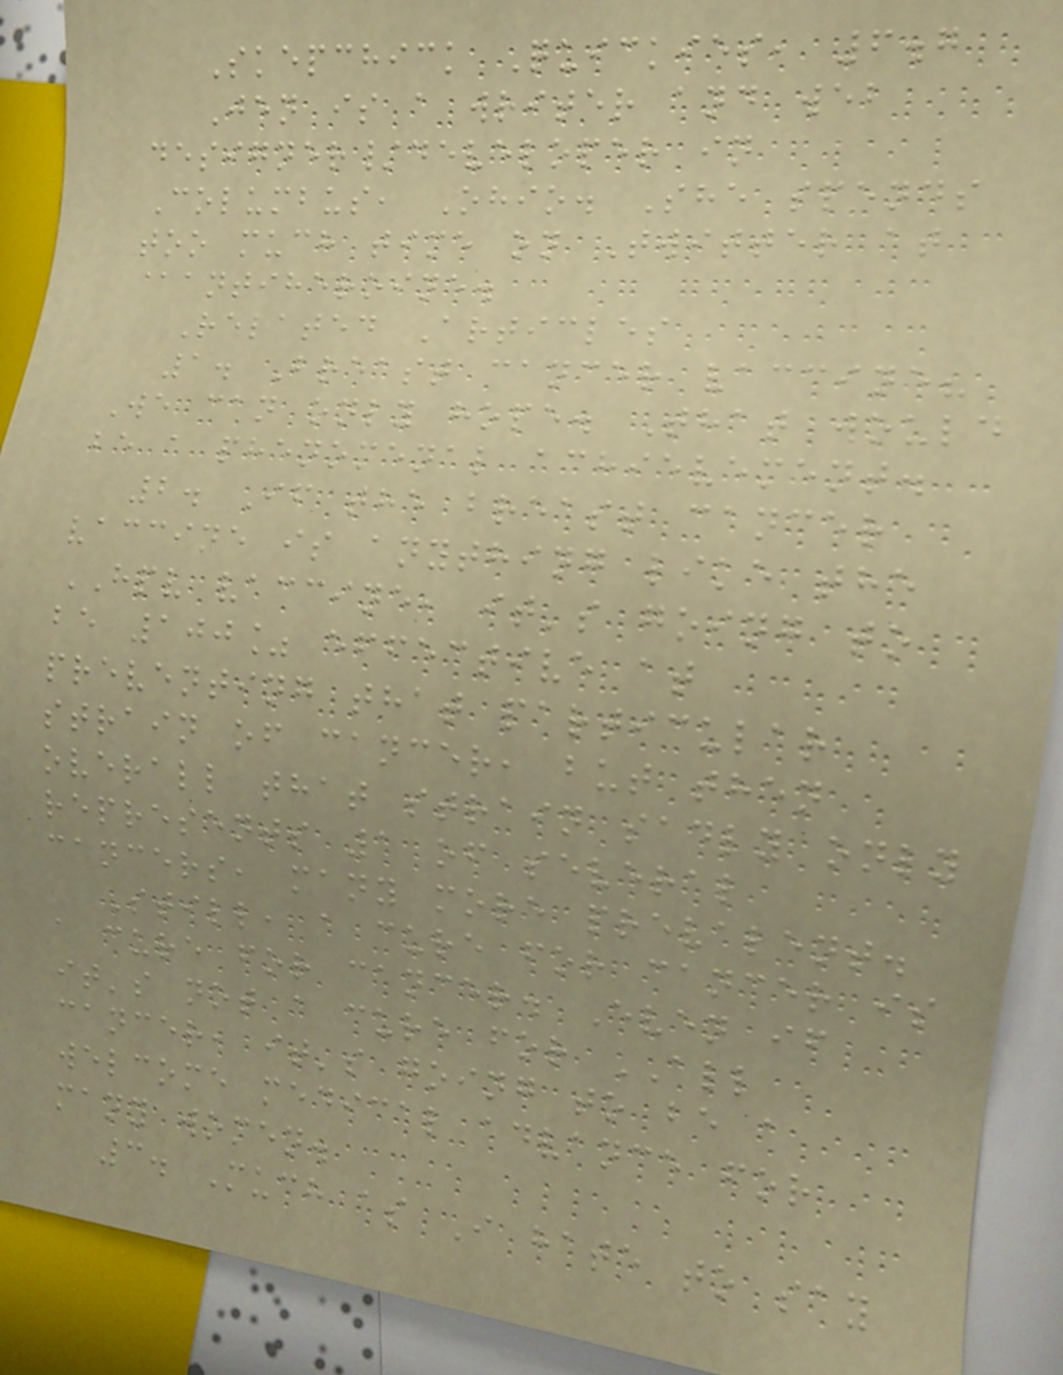Skepchick Quickies, 6.7
Jen is a writer and web
designer/developer in
Columbus, Ohio. She spends
too much time on Twitter at
@antiheroine.
Related Articles
1. Breast cancer vaccine?
We can only hope. That would
be a phenomenal achievement.
2. If the breast cancer
vaccine is anything like the
HPV vaccine, it's going to
be 100% effective at
preventing that particular
strain of cancer, but then
overall that strain sadly only
represents 1 of several
cancers, many more prevalent.
Still, a cure for cancer is
a cure for cancer. Even if
it's not a cure for ALL
cancer, it's going to be a
welcome medical advance for
many women.
3. Much as I hate to say
